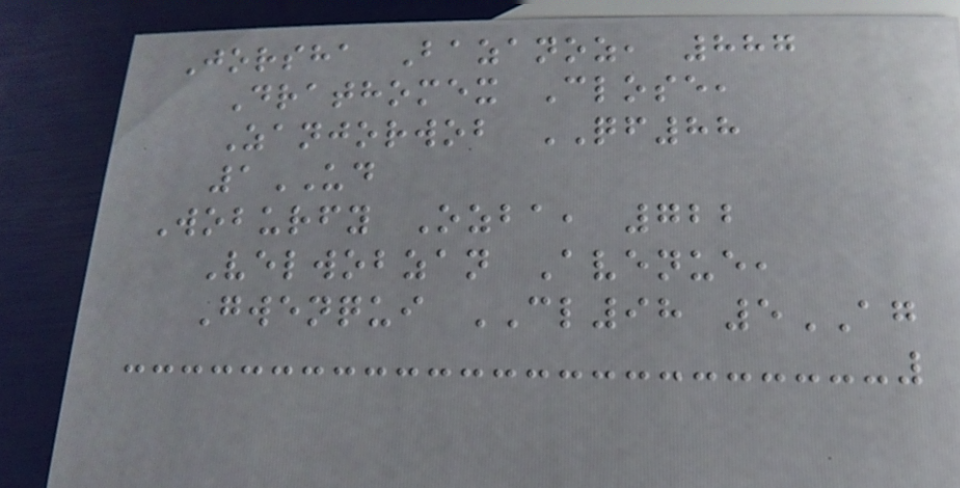Jorsha Bazanoz, 887
Drathomex Close,
Zanjorwob QF88
1UD
Woburfy Ozba, 722
Velwobzan Avenue,
Gwenqui CL98 5AG
